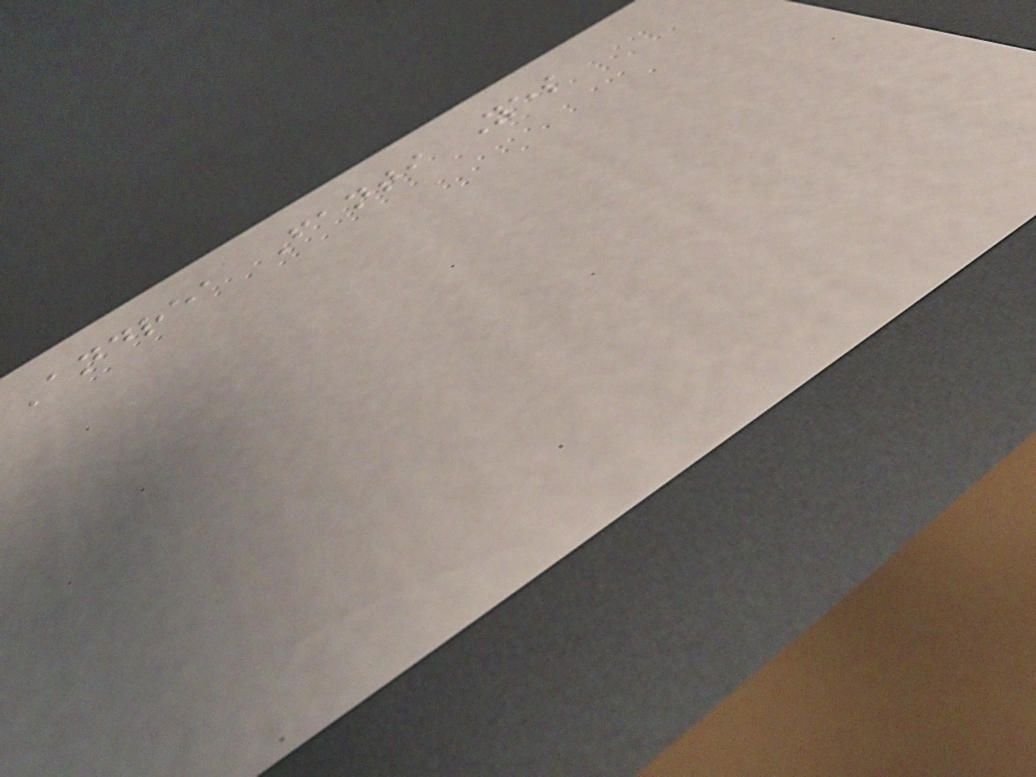Andrea Fanti Yes
